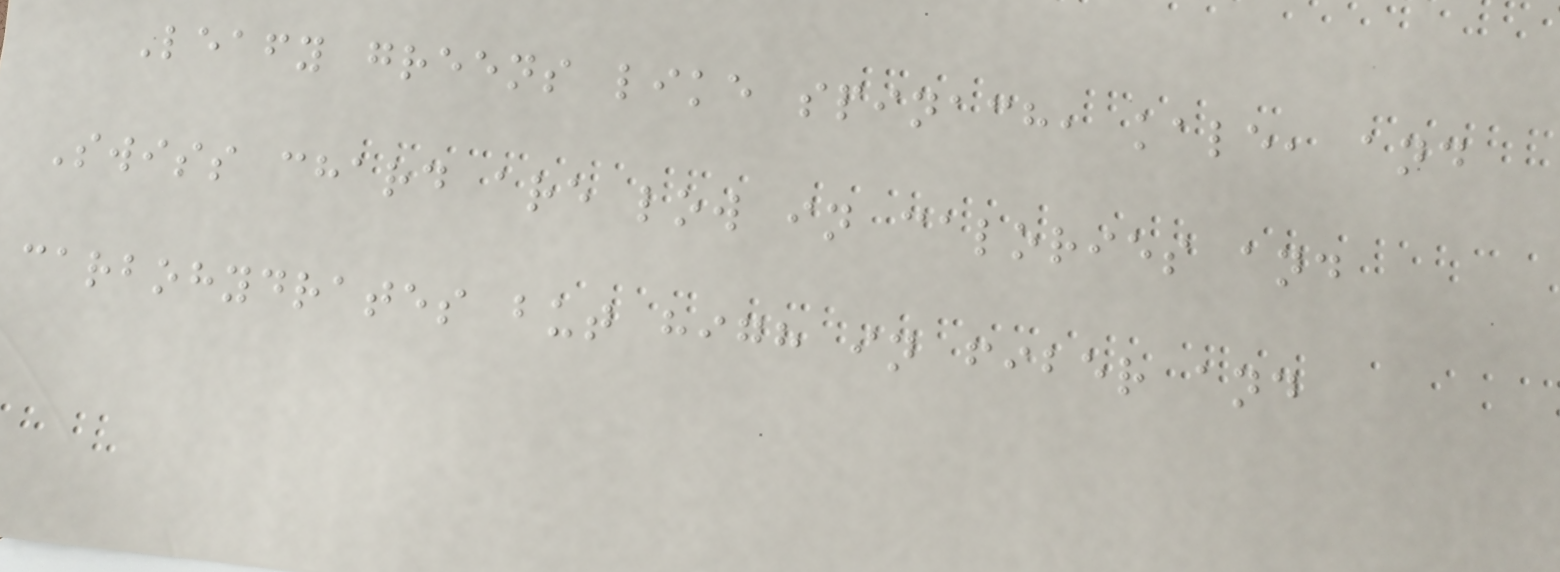Leafy greens like spinach, kale, and
Swiss chard are low in calories and
carbohydrates but high in fiber and
